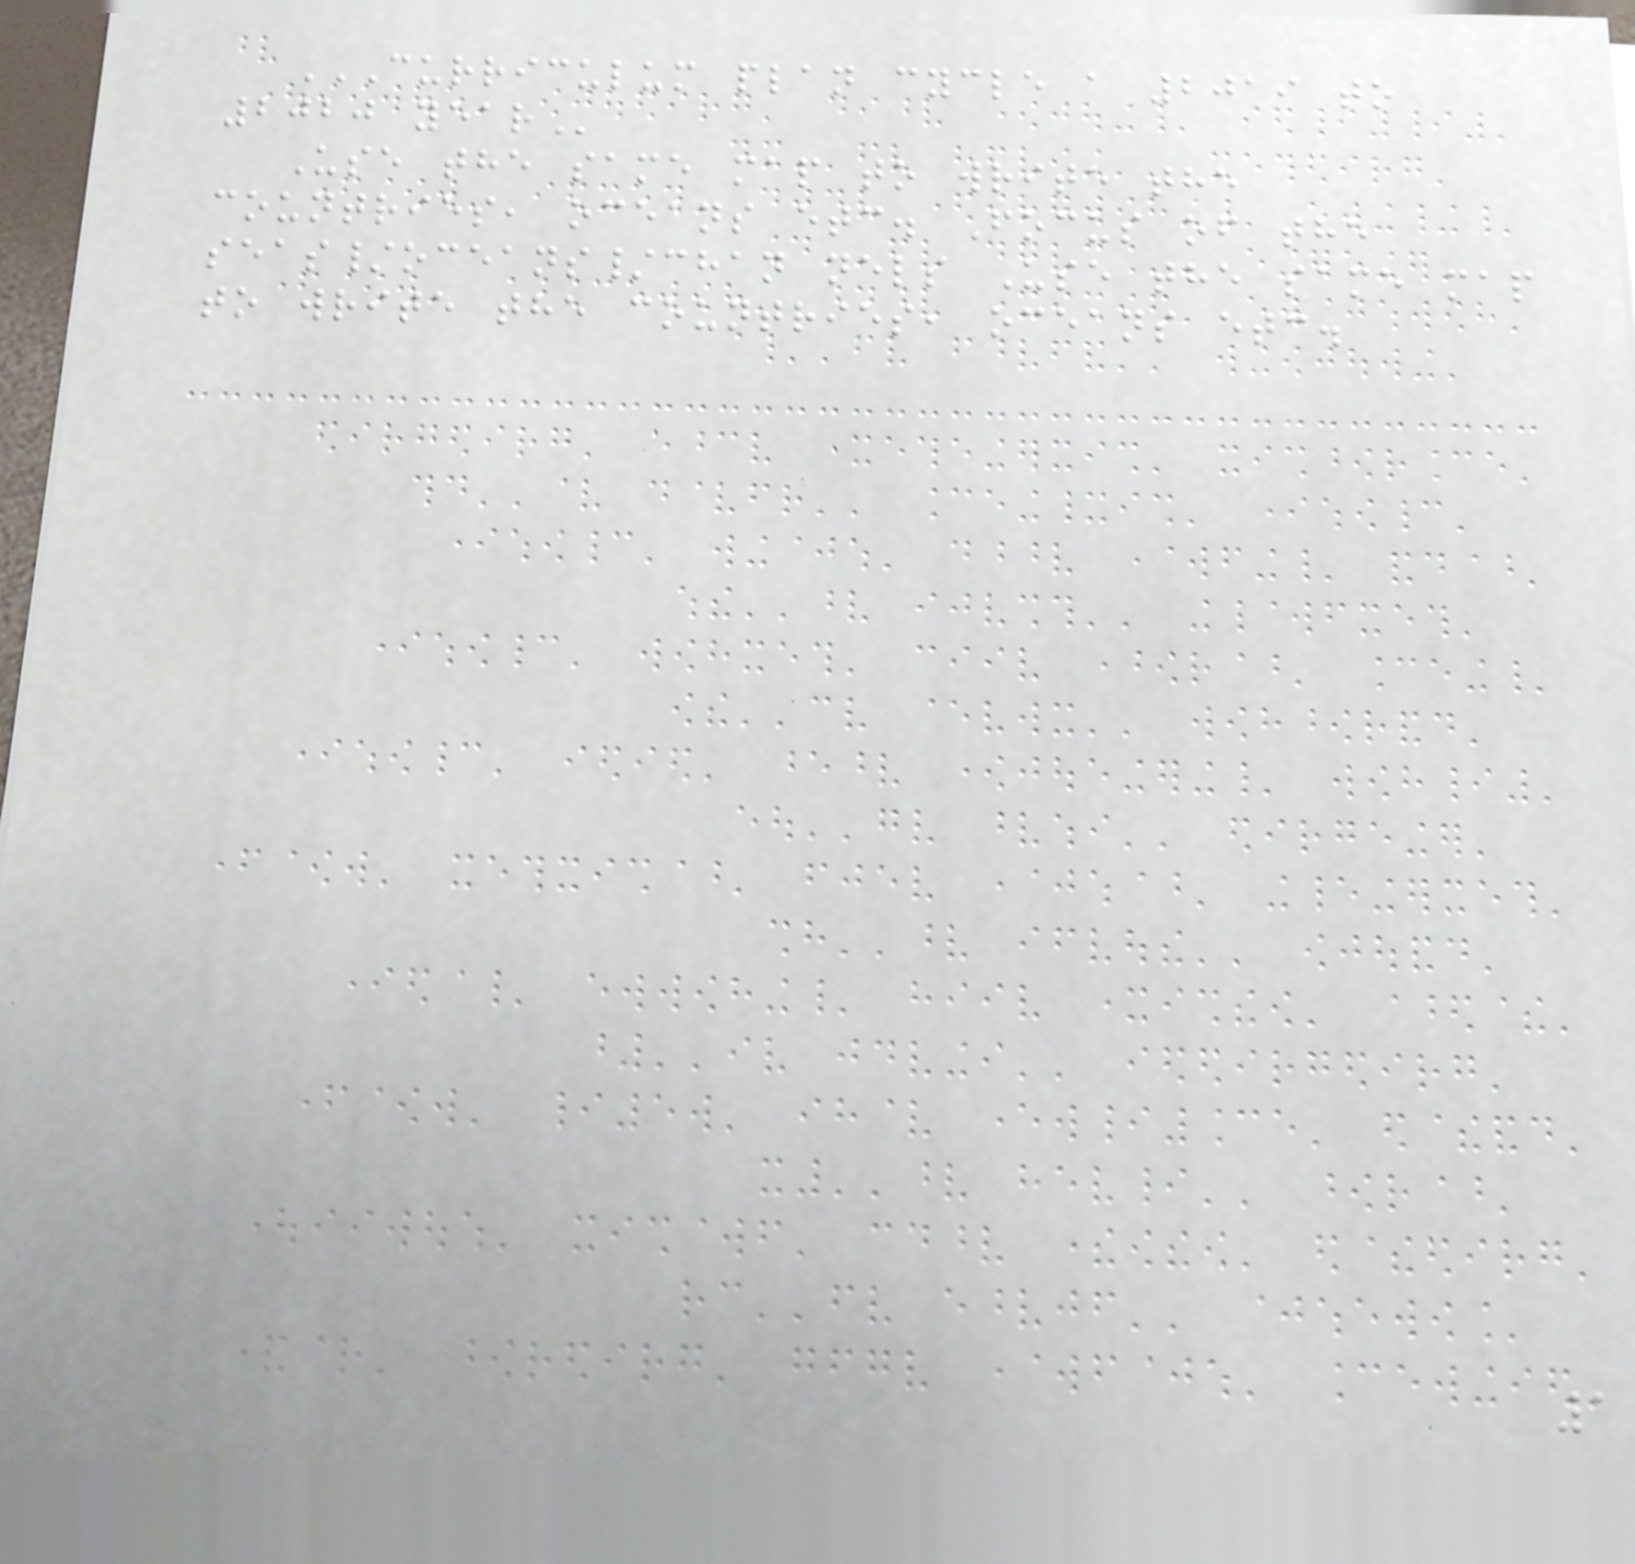CURRICULUM PLAN CYCLE A 2019 TO
2020 YEAR
Use the same map to write the
countries, oceans etc. Focus of the
seas/oceans/chan nels Use the same map
to write the countries, oceans etc.
1
